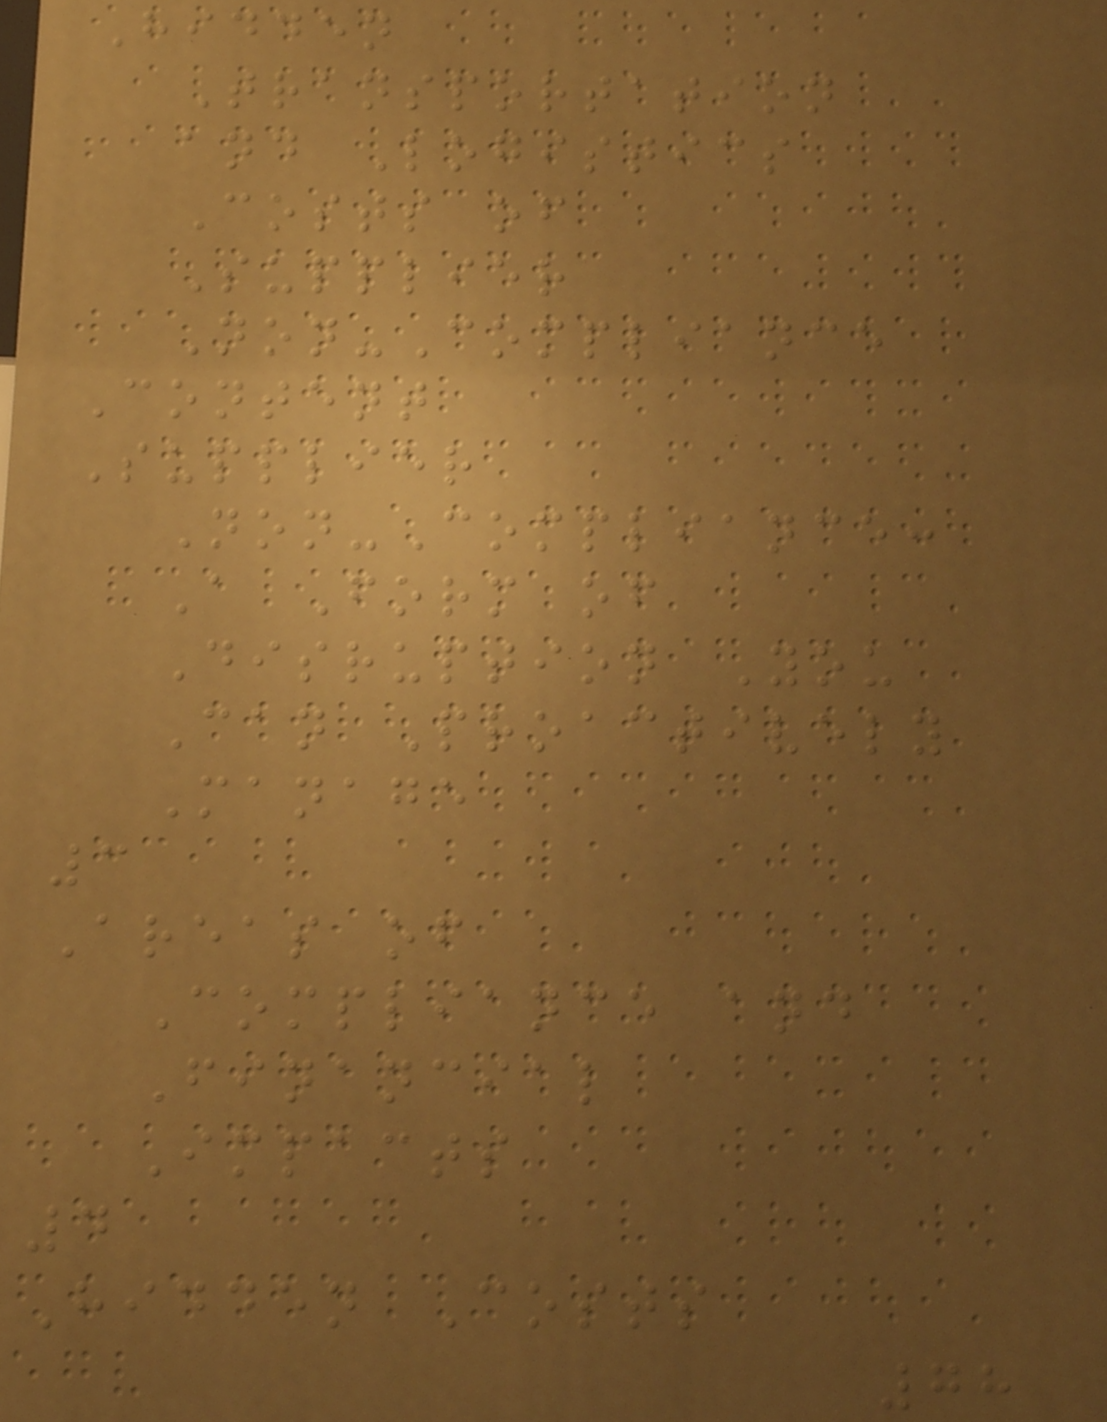Hidden
Transportation
and Logistics
Costs of
Supplier
Non-Compliance
Content
Supplier
Non-Compliance:
A Form of
Disruption You
Can Proactively
Manage
3
Areas of
Compliance and
Financial
Impacts
4
Hidden Costs
78
